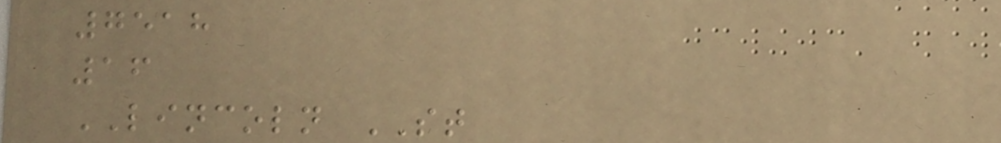7518
16
LINCOLN ST
